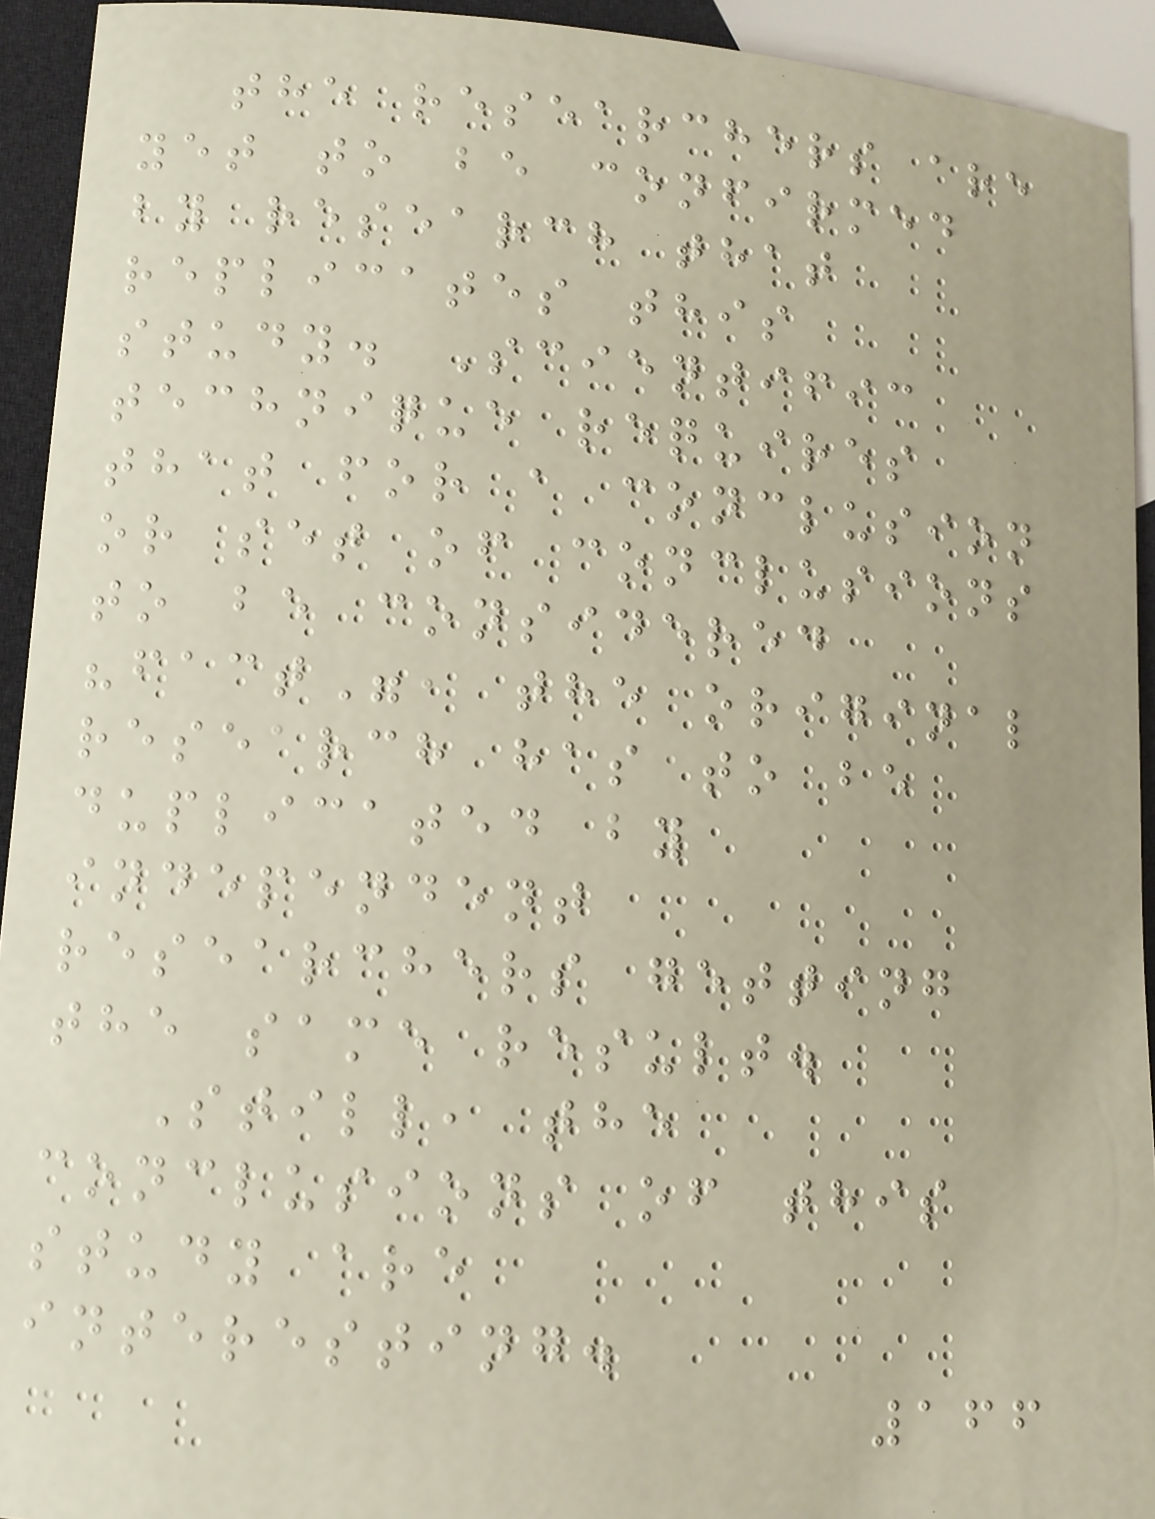the researchers are
yet to be confirmed
by research that
replicates this
study. Scientific
technique requires
that for a conclusion
or set of conclusions
to be considered
"fact", the original
research has to be
duplicated by
independent
researchers getting
the same result.
Still, the
conclusions of this
study are
interesting.
166
